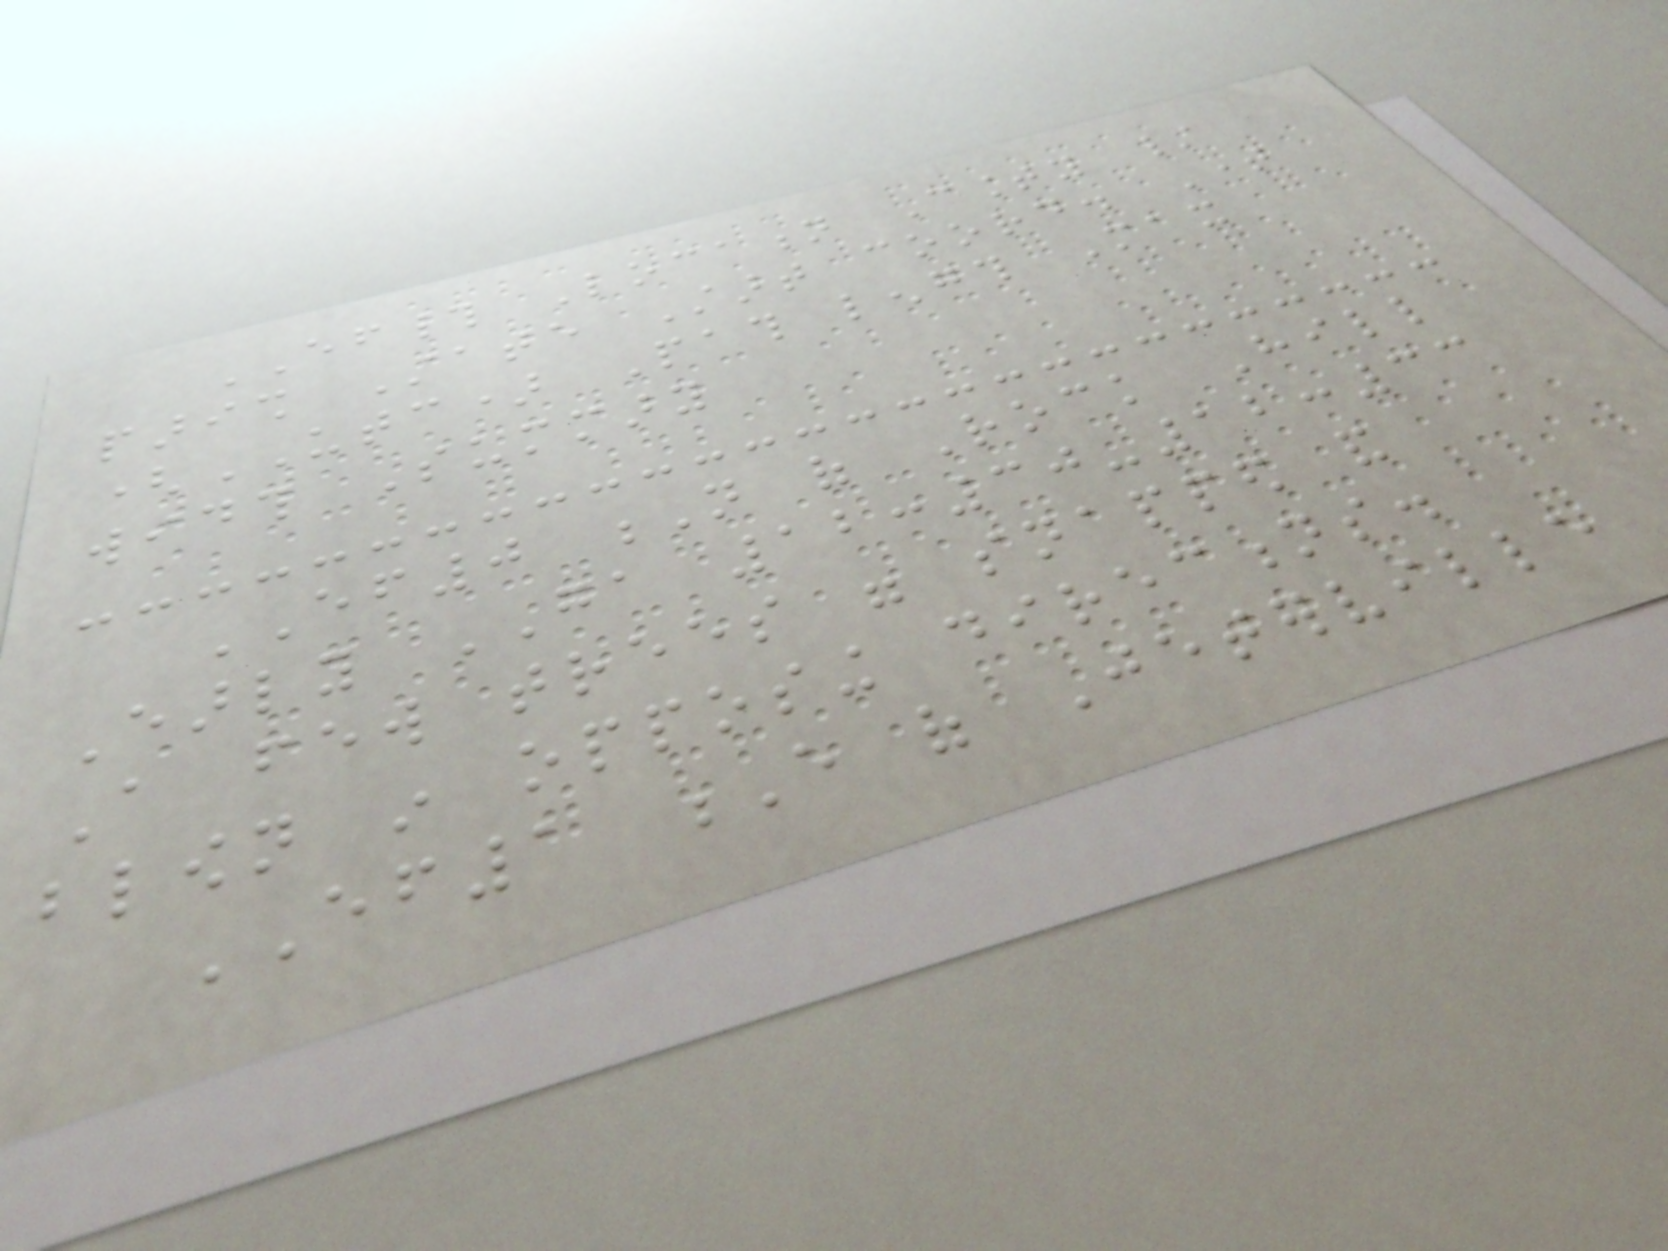EF# Location County /
parish State Start coord. Time
(UTC) Path length Max
width Summary
EF0 N of Rock Hill
Early GA 12:30-12:33
A few trees were snapped and
blown in opposing directions.
EF1 E of Jeterville
